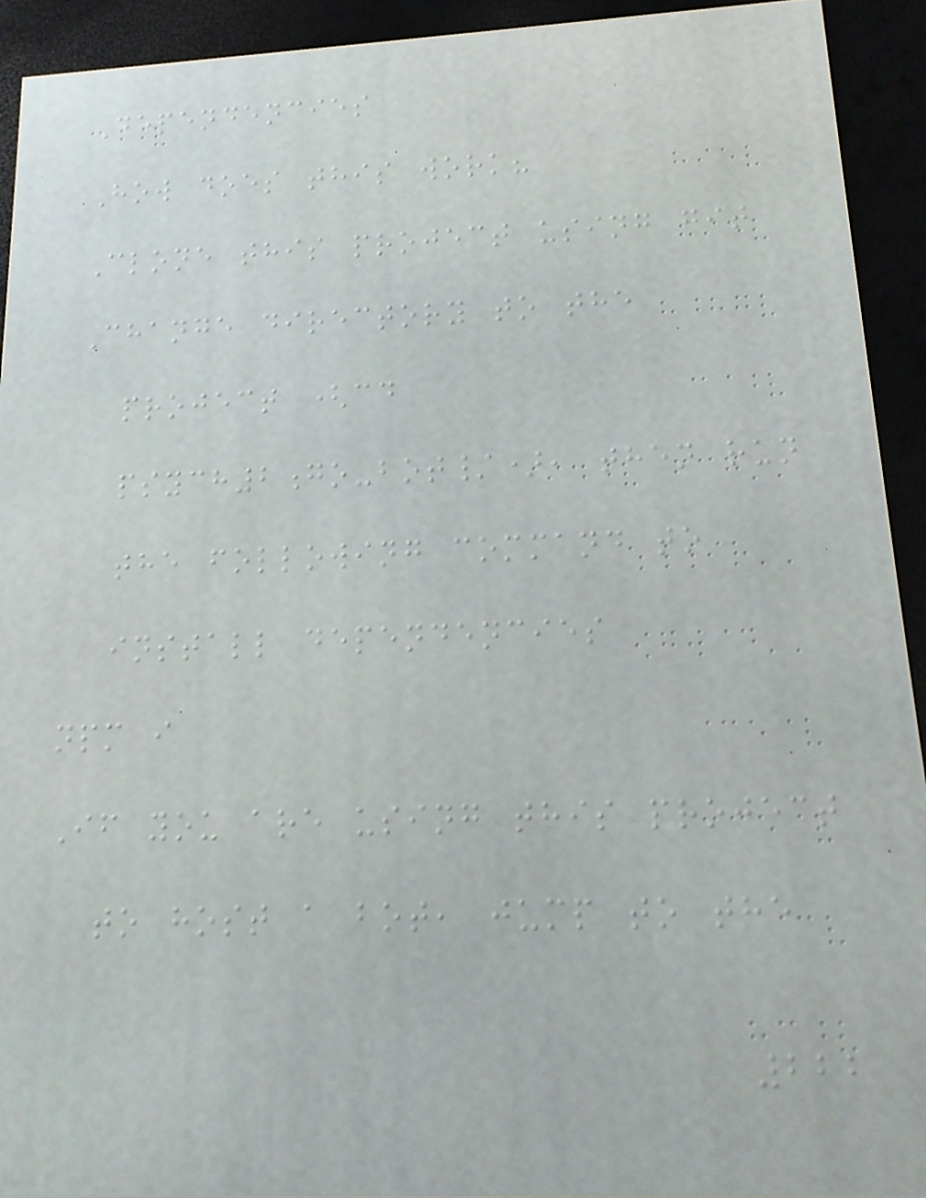Dependencies
How does this work?
Clone this project using git
Change directory to the
project (cd
psych2go-bot/), then run
the following command to
install dependencies
npm i
If you are using this project
to host a bot, jump to the
222
